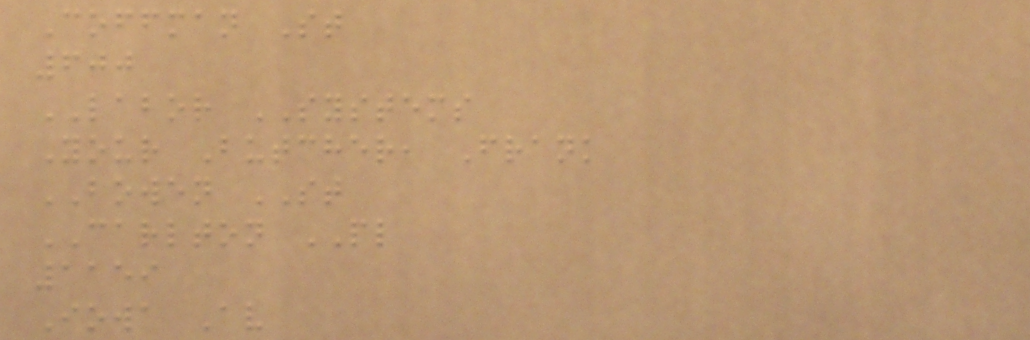Coffman St
600
LABOR SYSTEMS
Your Butcher, Frank
BOWEN ST
CARLTON PL
1159
Iowa Av
